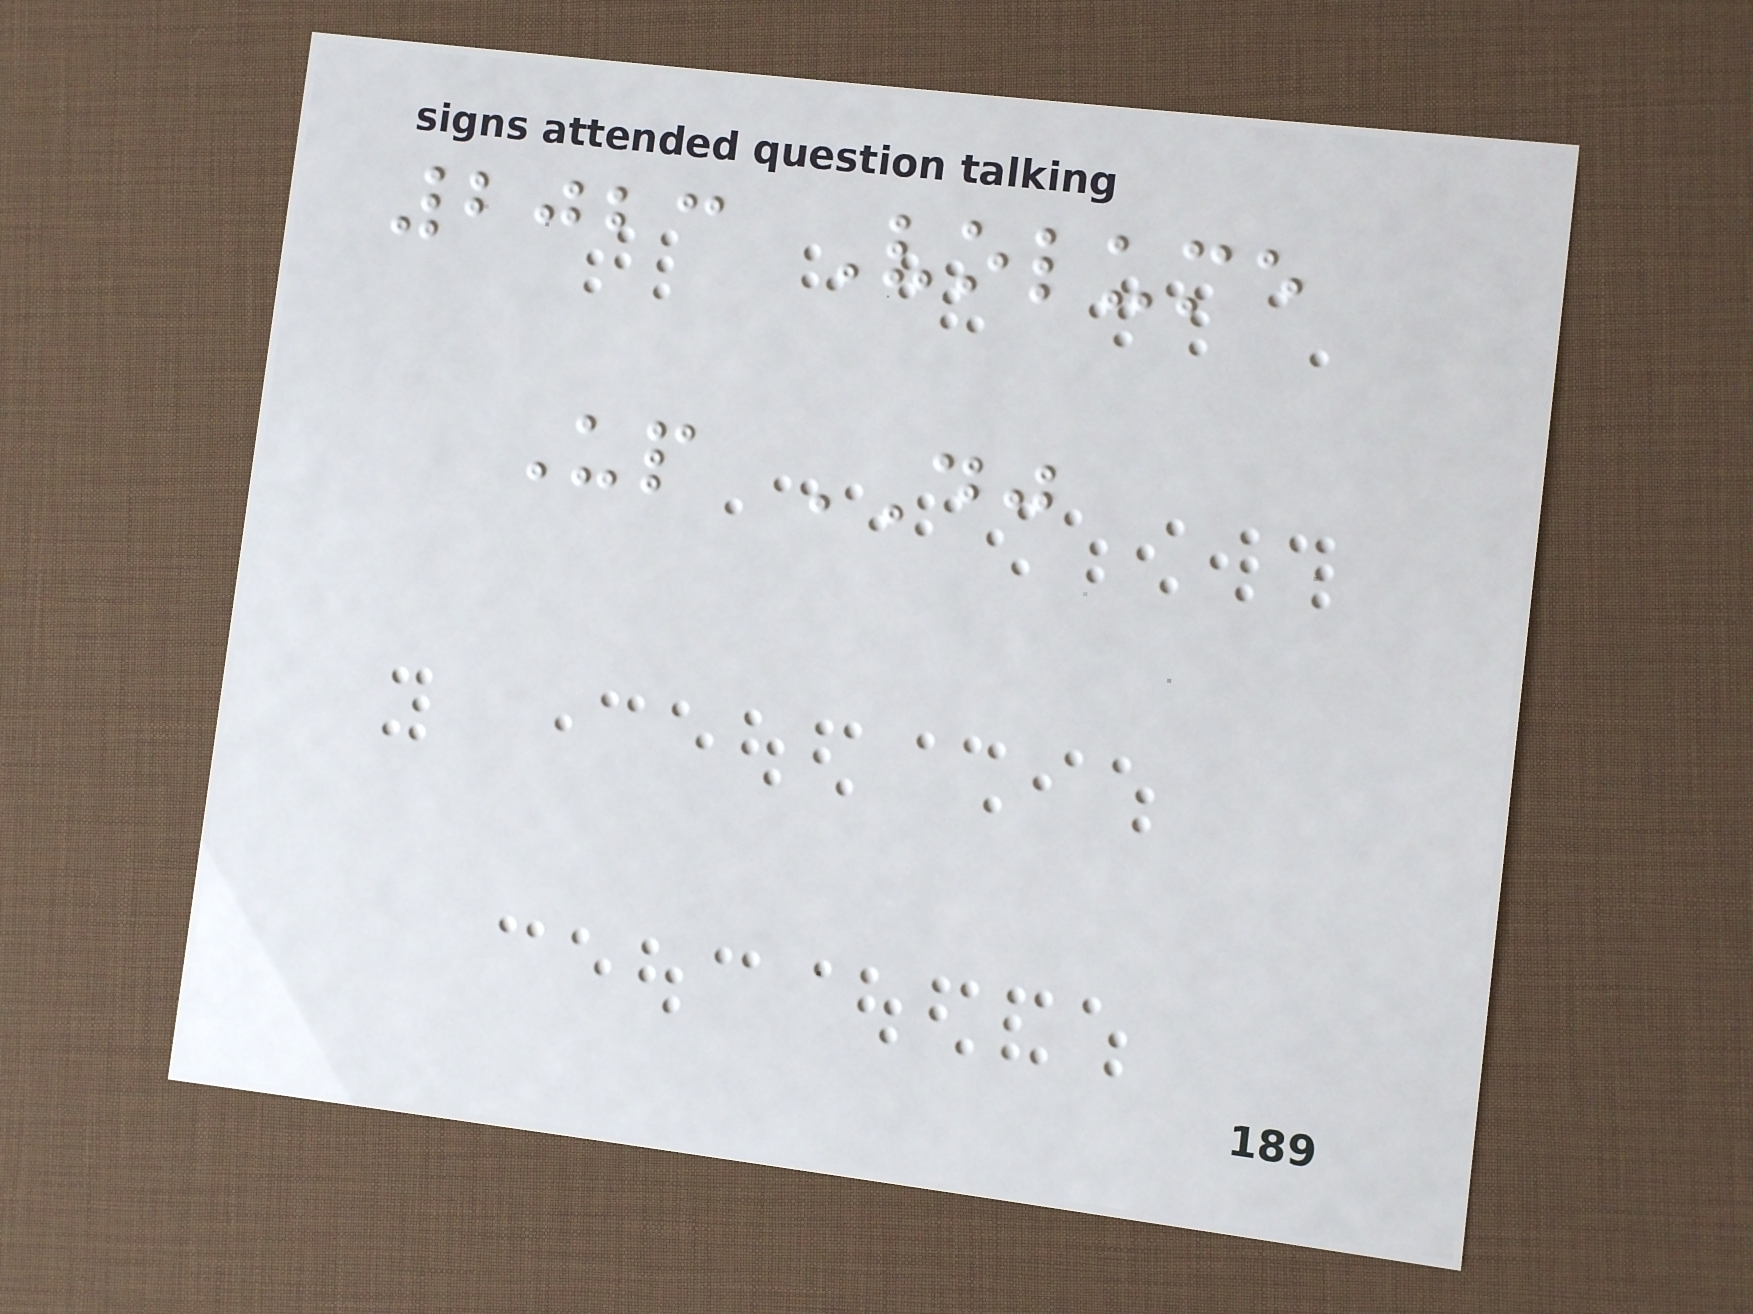2023 Volume
Up DJ
